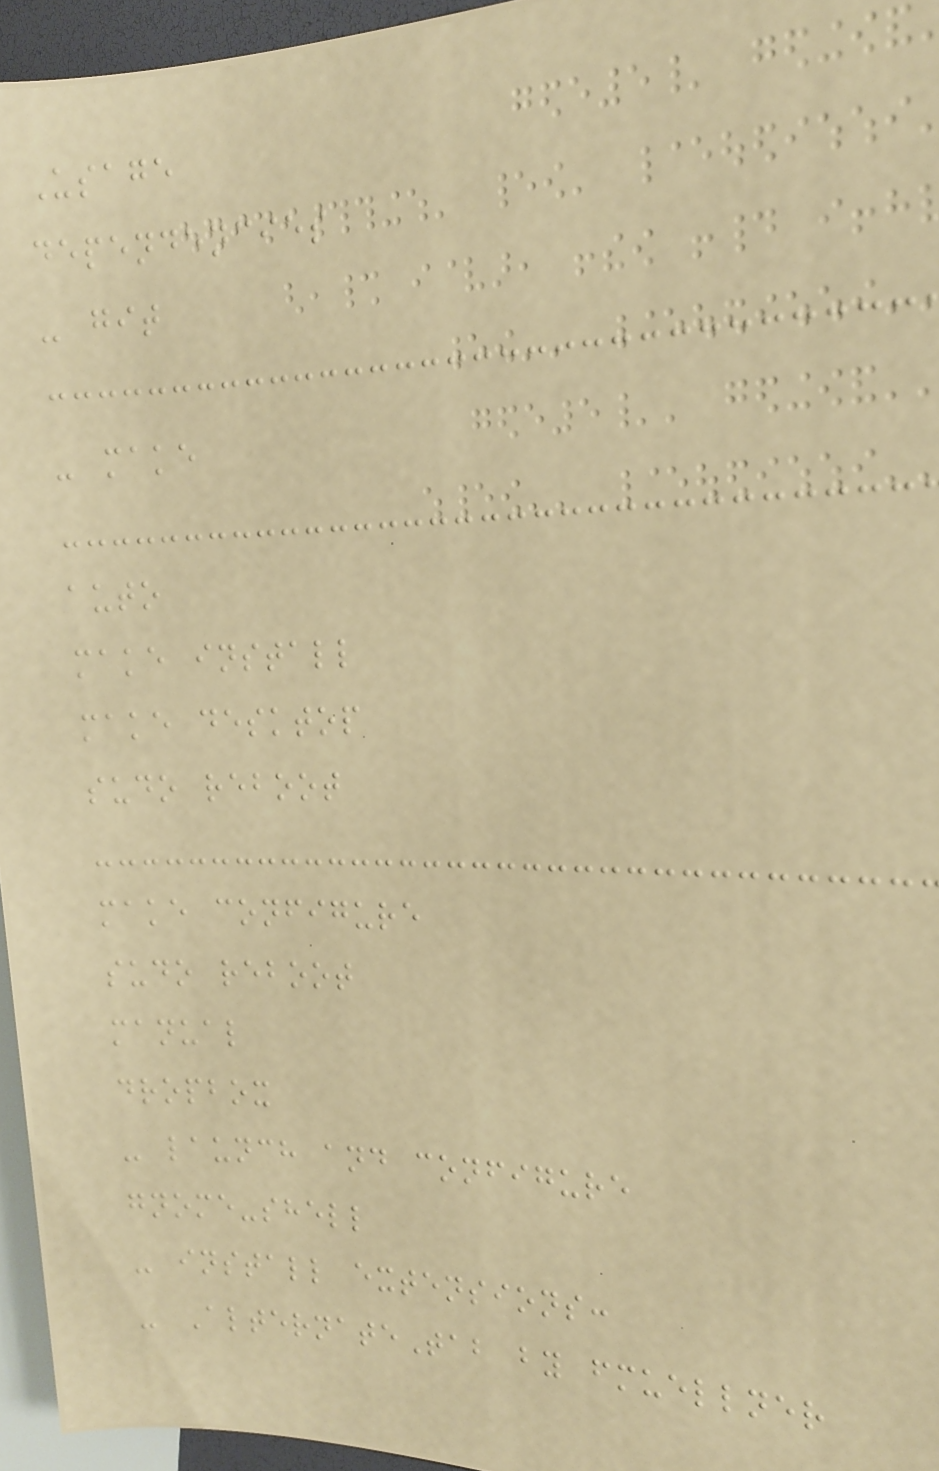Usage
dependencies
- git
- make
auto
make install
make desktop
sudo reboot
make configure
sudo reboot
manual
dropbox
- launch and configure
gnome-shell
- install extensions:
- AlternateTab by fmuellner
